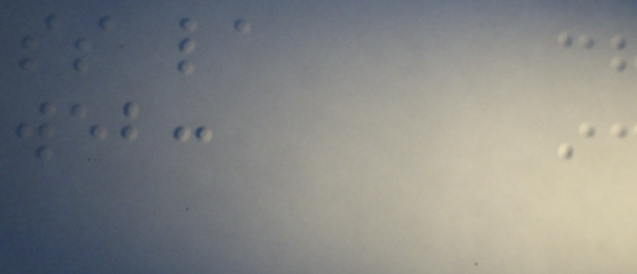ss la
web:
